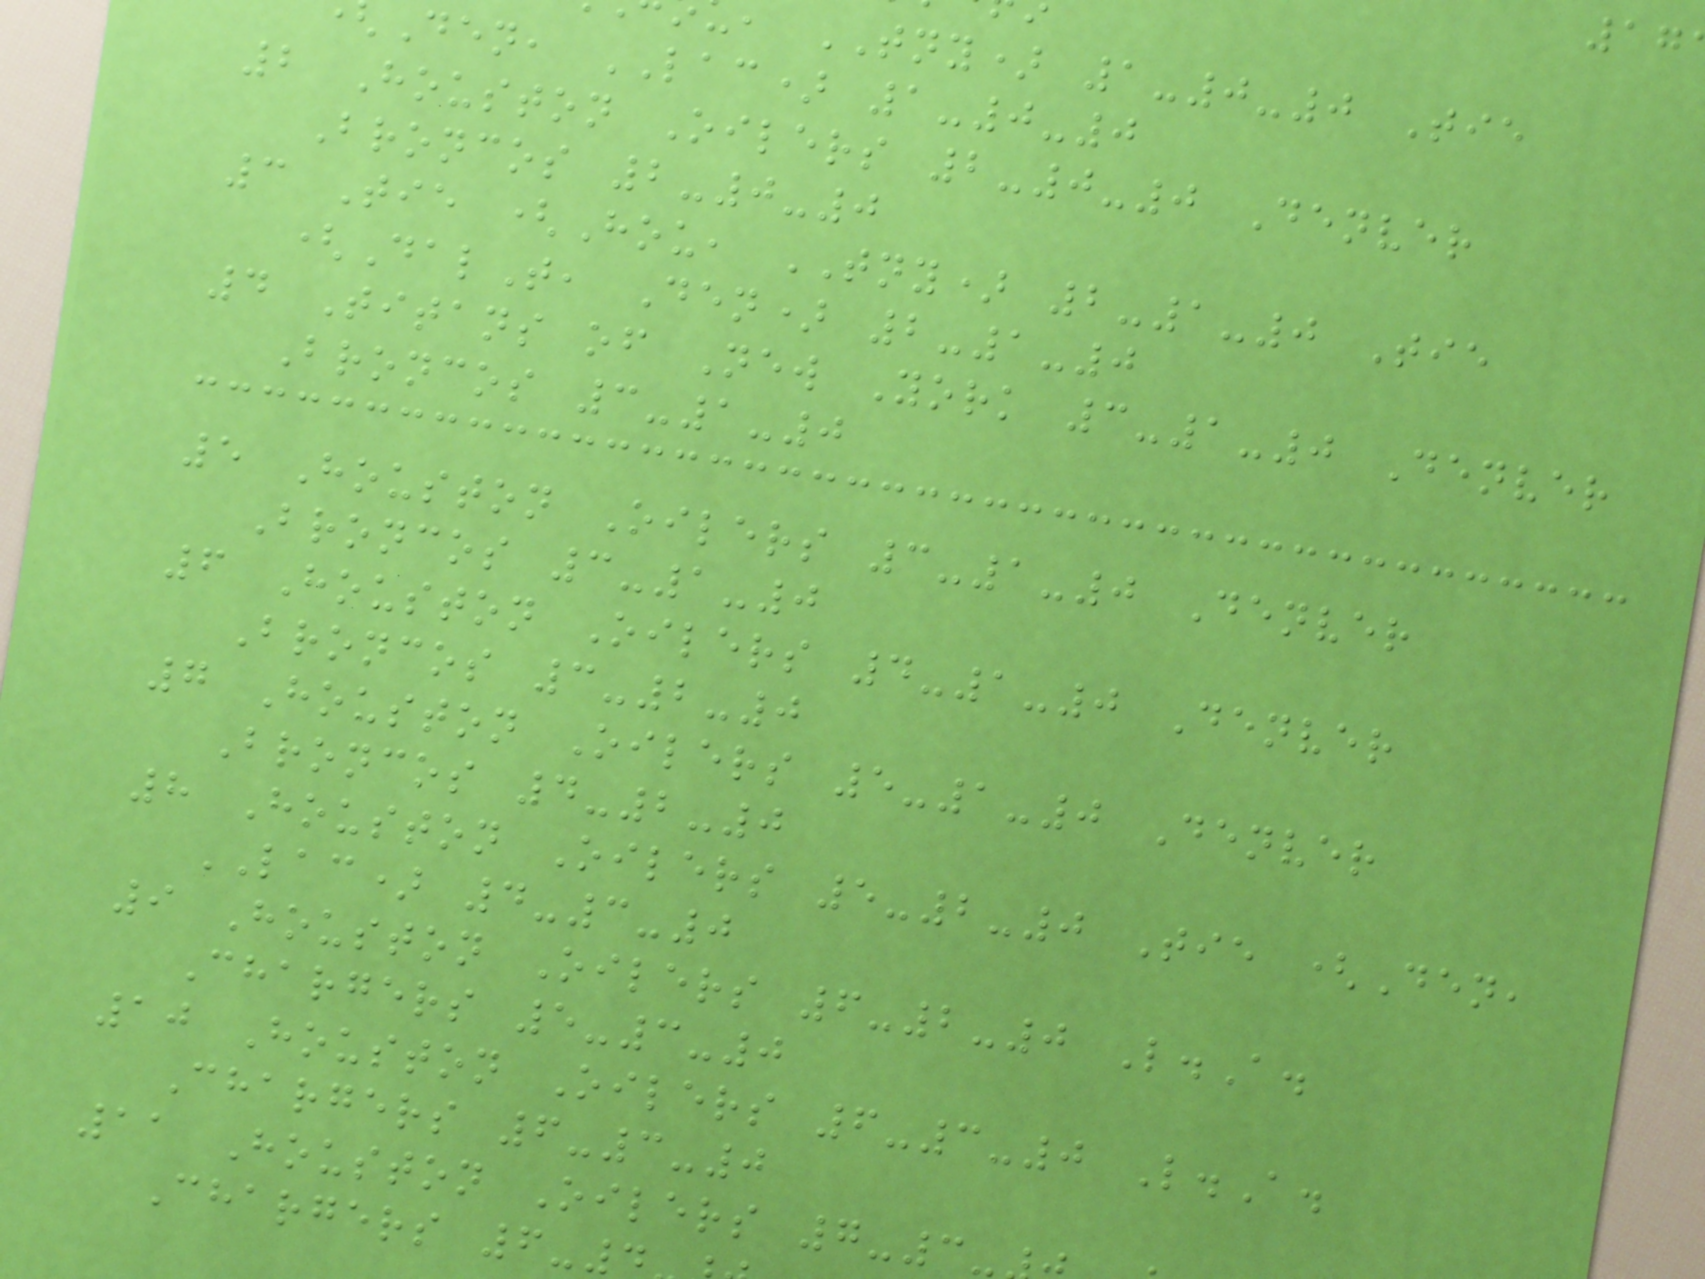, TNY) 1-0-0 Tie
Den, LAC) 1-0-0
2 Houston Oilers 2-0-0 Denver
Broncos 2-0-0
3 Tie (Hou, TNY) 2-1-0 Tie
(DalT, Den) 2-1-0
4 Titans of New York 3-1-0 Denver
Broncos 3-1-0
5 Houston Oilers 3-1-0 Denver
Broncos 3-1-0
6 Houston Oilers 4-1-0 Denver
Broncos 3-2-0
7 Houston Oilers 5-1-0 Denver
Broncos 4-2-0
8 Houston Oilers 5-2-0 Tie (Den,
LAC) 4-3-0
9 Houston Oilers 6-2-0 L.A.
Chargers 5-3-0
10 Houston Oilers 6-3-0 L.A.
Chargers 6-3-0
11 Houston Oilers 7-3-
Chargers 6-
